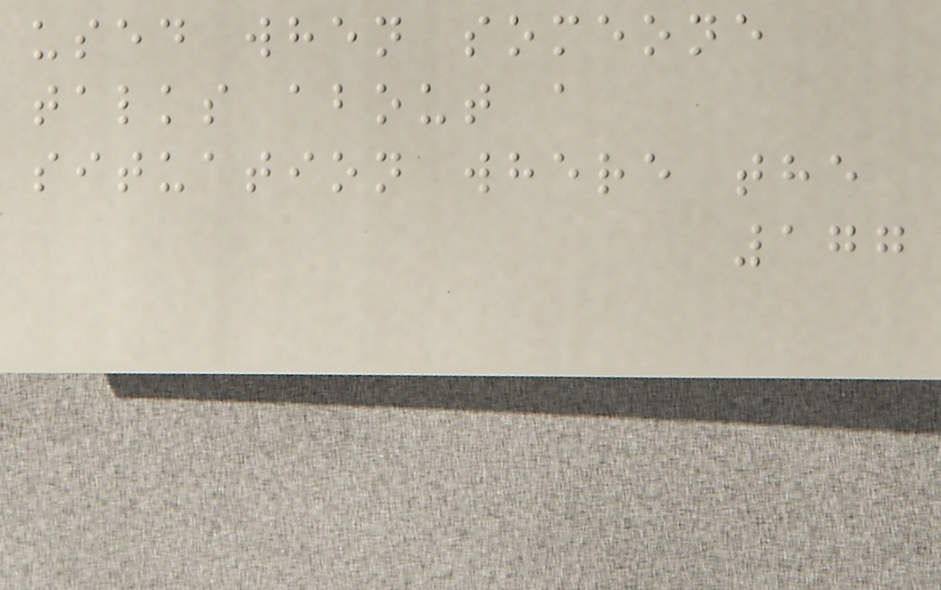used when someone
talks about a
situation where the
177
